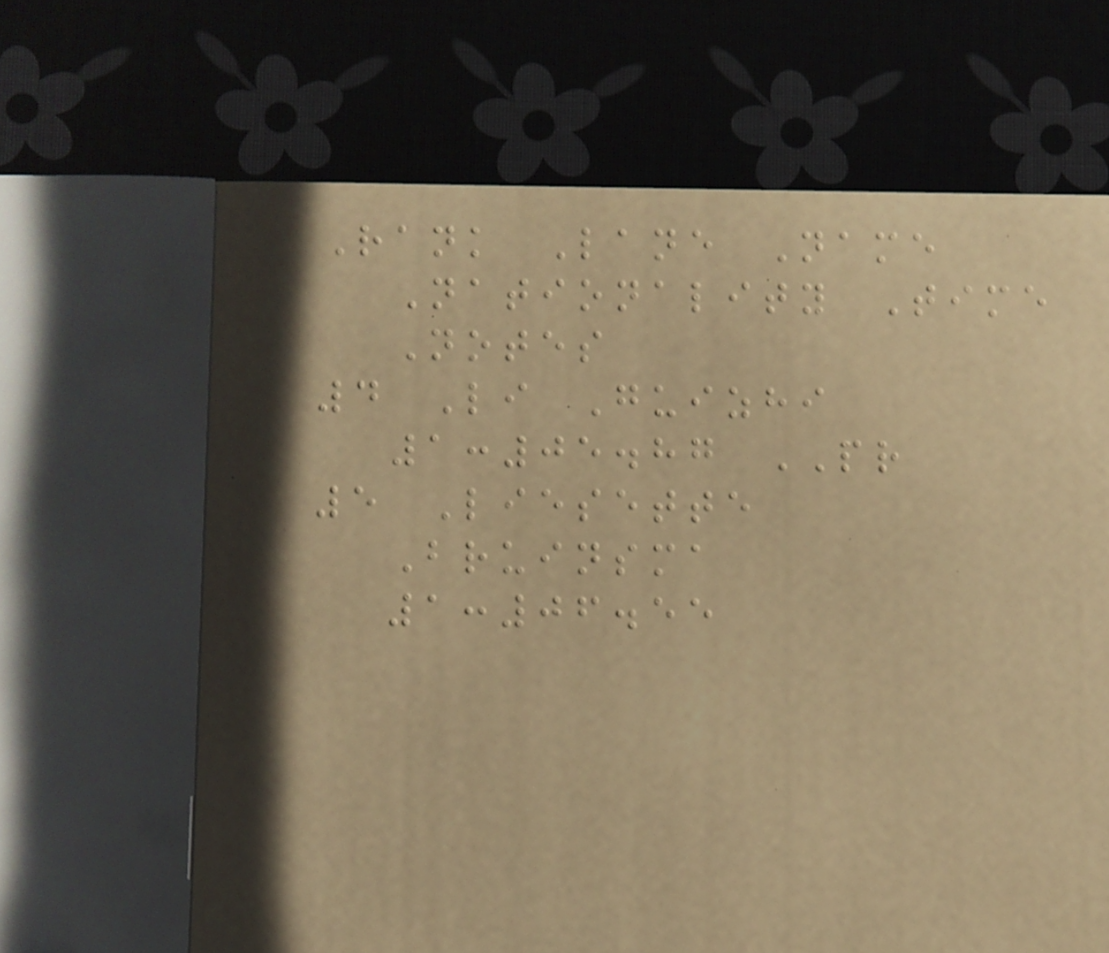Rank Lane Name
Nationality Time
Notes
4 Li Guizhi
1:05.87 PR
5 Liesette
Bruinsma
1:06.55
